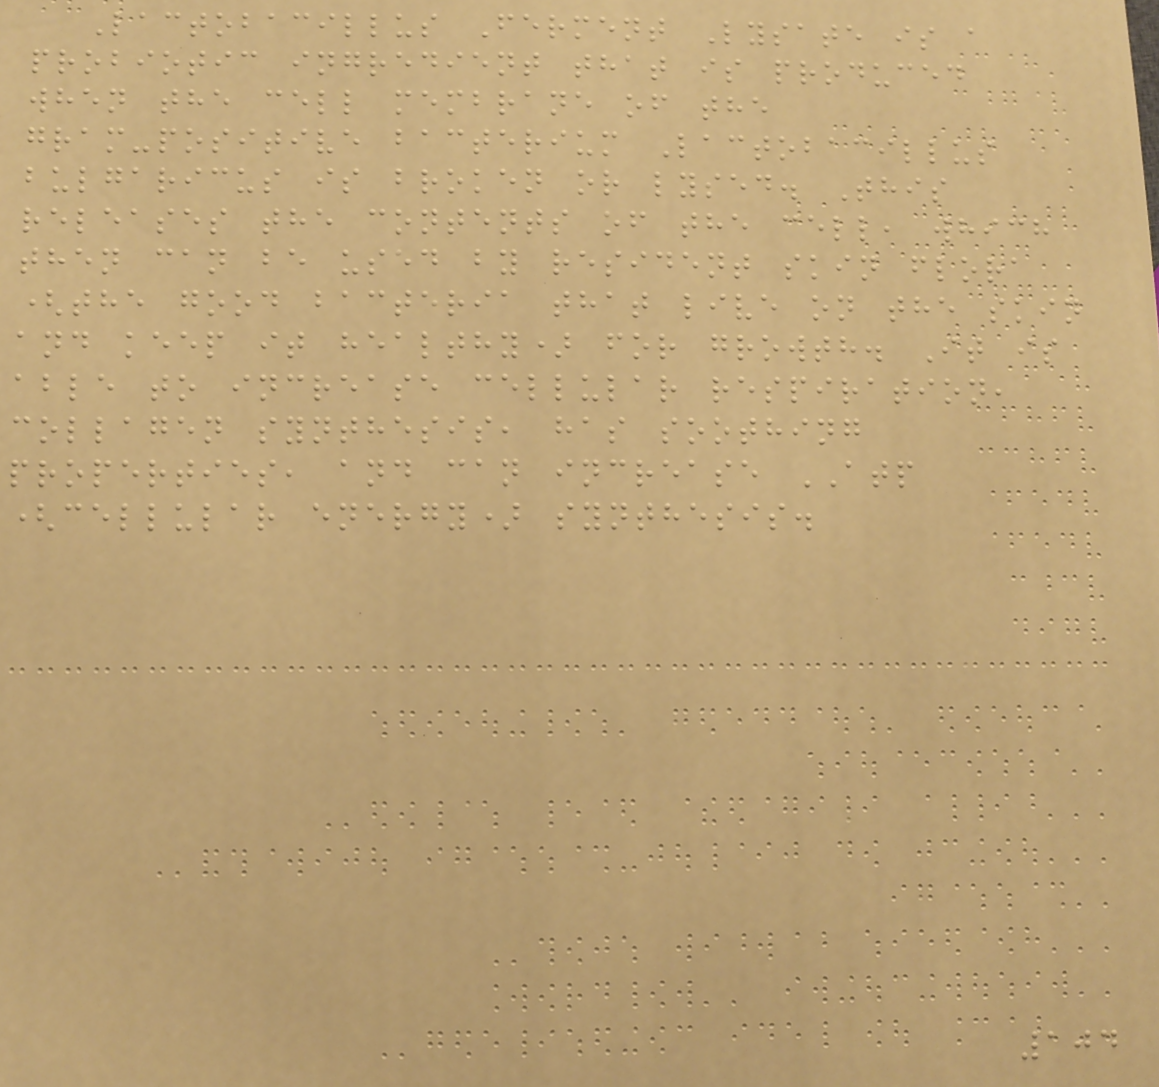Lactobacillus Ferment Lysate is a
probiotic ingredient that is produced
when the cell membrane of the
gram-positive bacterium Lactobacillus
bulgaricus is broken or lysed. This
releases the contents of the cell, which
then can be used by resident skin flora
(the good bacteria that live on the skin
and keep it healthy) for growth. It is
able to increase cellular respiration,
collagen synthesis, has soothing
properties, and can increase ATP
(cellular energy) synthesis.
104
